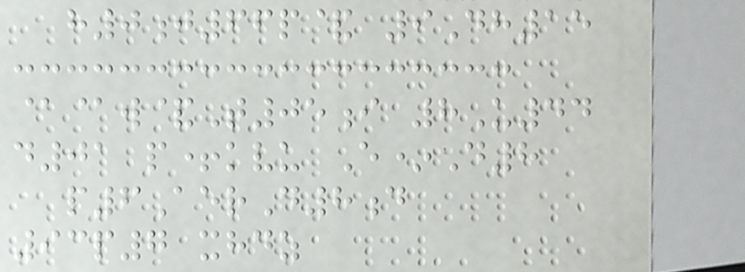h0j66p& 9Dh15
@@w&T05i 8U44
d01 p+kvu E*D8
p6AerD8d
93p7 xhdz
